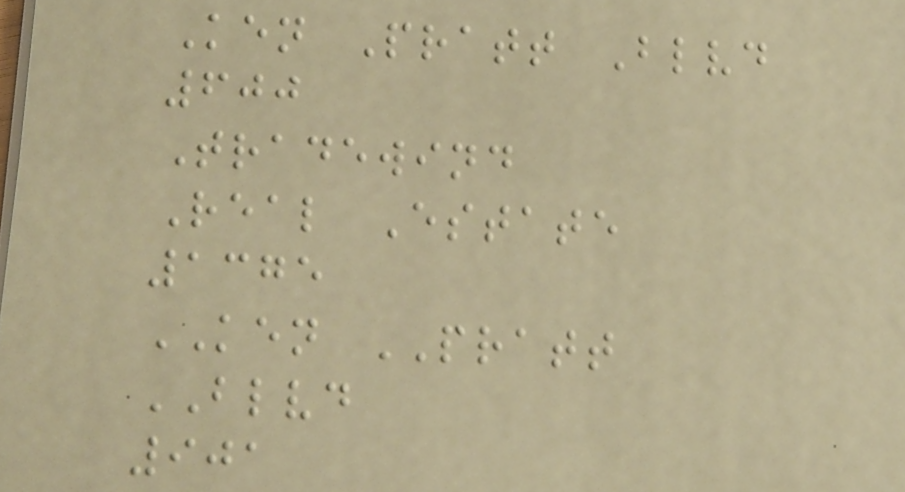Ken Pratt Blvd
600
Tradewind
Real Estate
1375
KEN PRATT
BLVD
901
